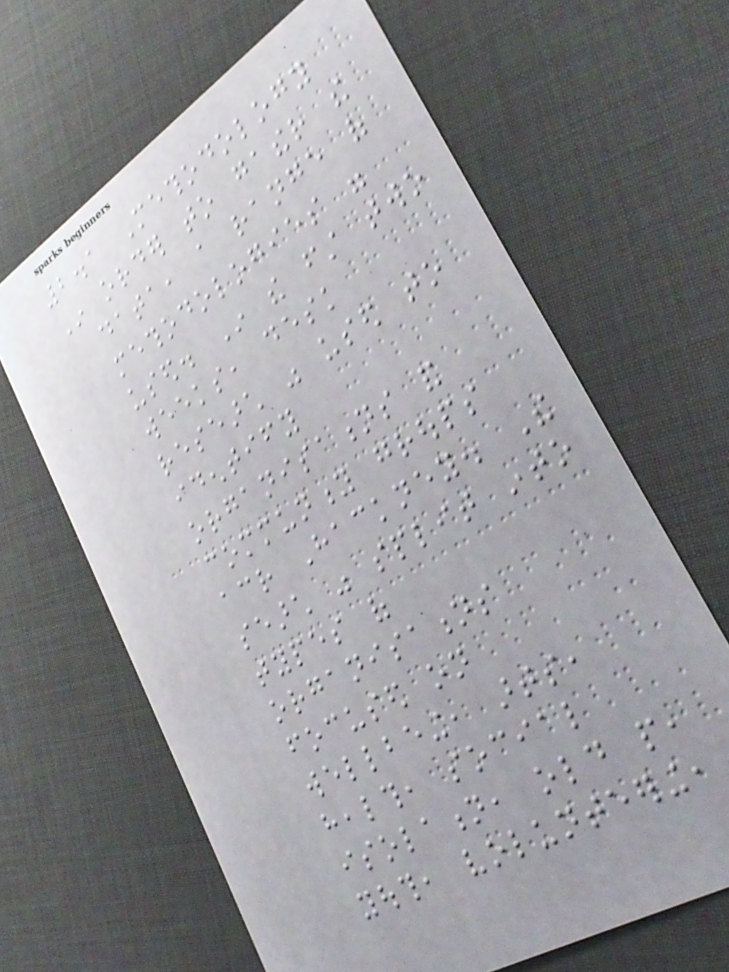2.1 Methodology
In order to gather the
data, a range of
methodologies were
used. In the first two
weeks, desk
research was used to
identify
organisations and
community groups
across Hackney. The
search was split into
types of
organisations
focused on
wellbeing, arts,
health, social
isolation, old people,
youth, volunteering,
